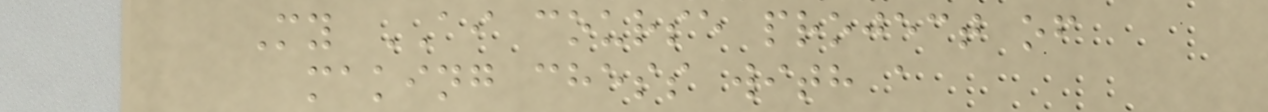My AI course project of
making chess with a
